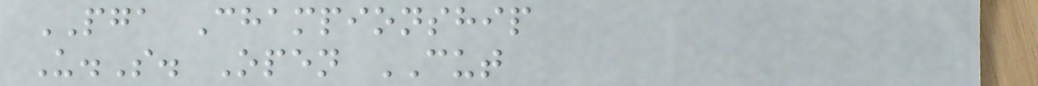PGA Championship
U.S. Open CUT
